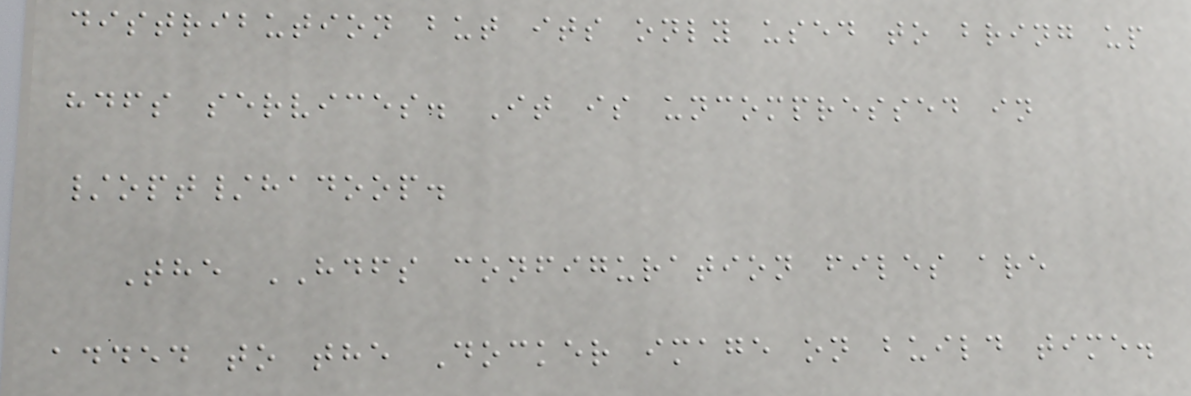distribution but its only used to bring up
hdfs services. It is uncompressed in
/opt/hadoop.
The HDFS configuration files are
added to the Docker image on build time.
